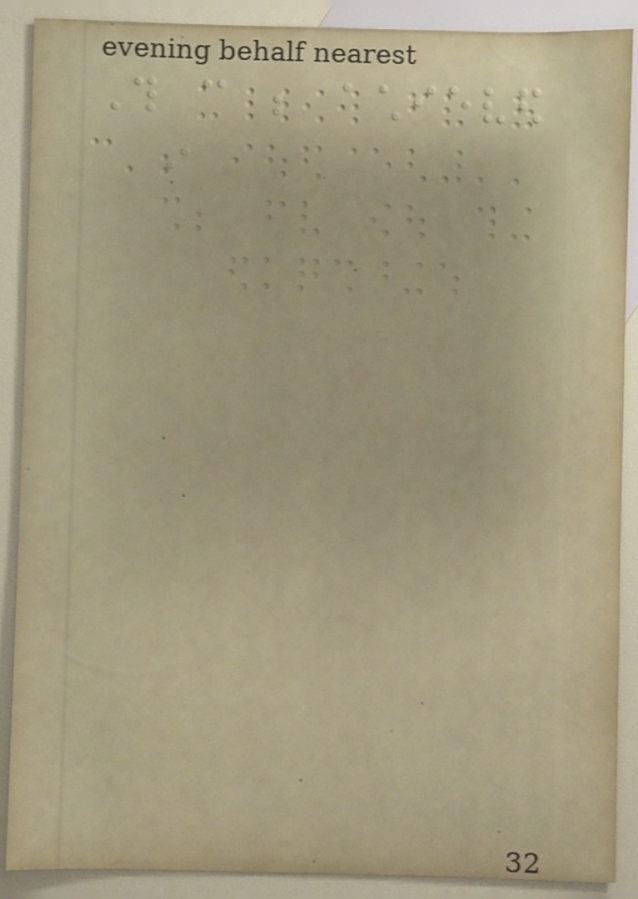This can be achieved
in
